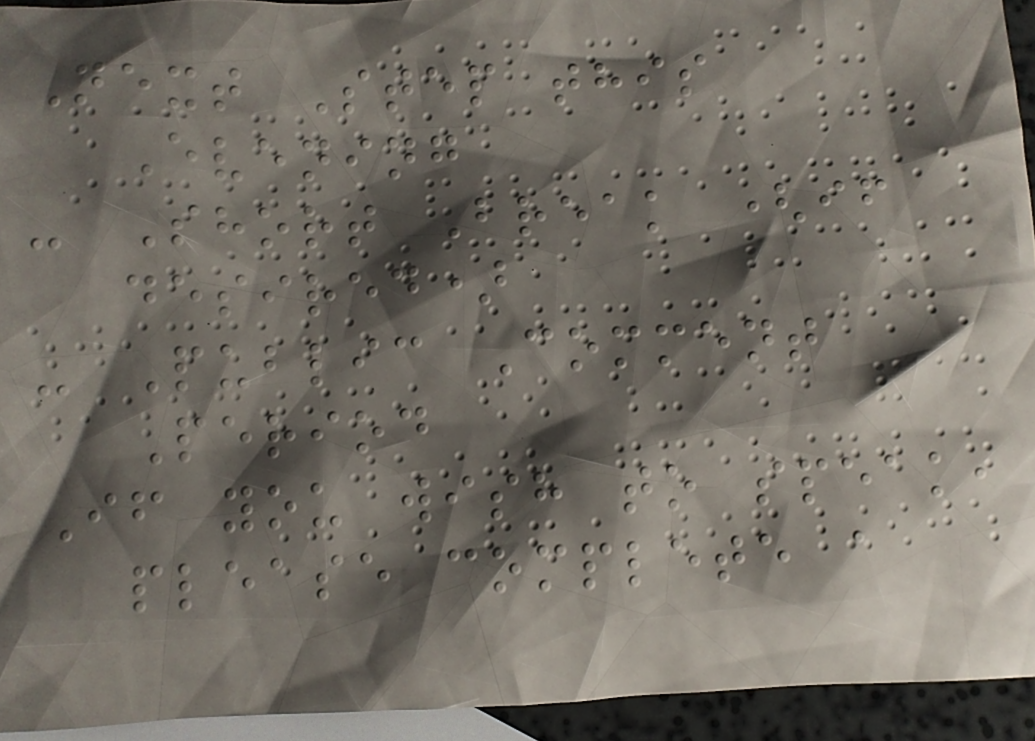Next Step this
Evening
- Short Break (if
desired)
- Public Comment
Period
If you wish to speak,
please complete a
